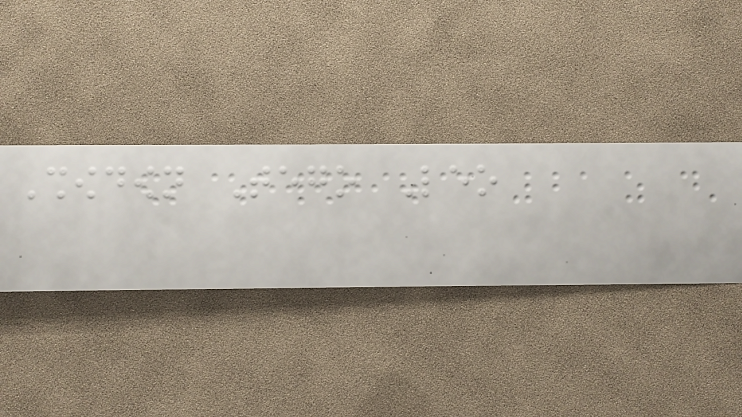Showdown Tego Leo
